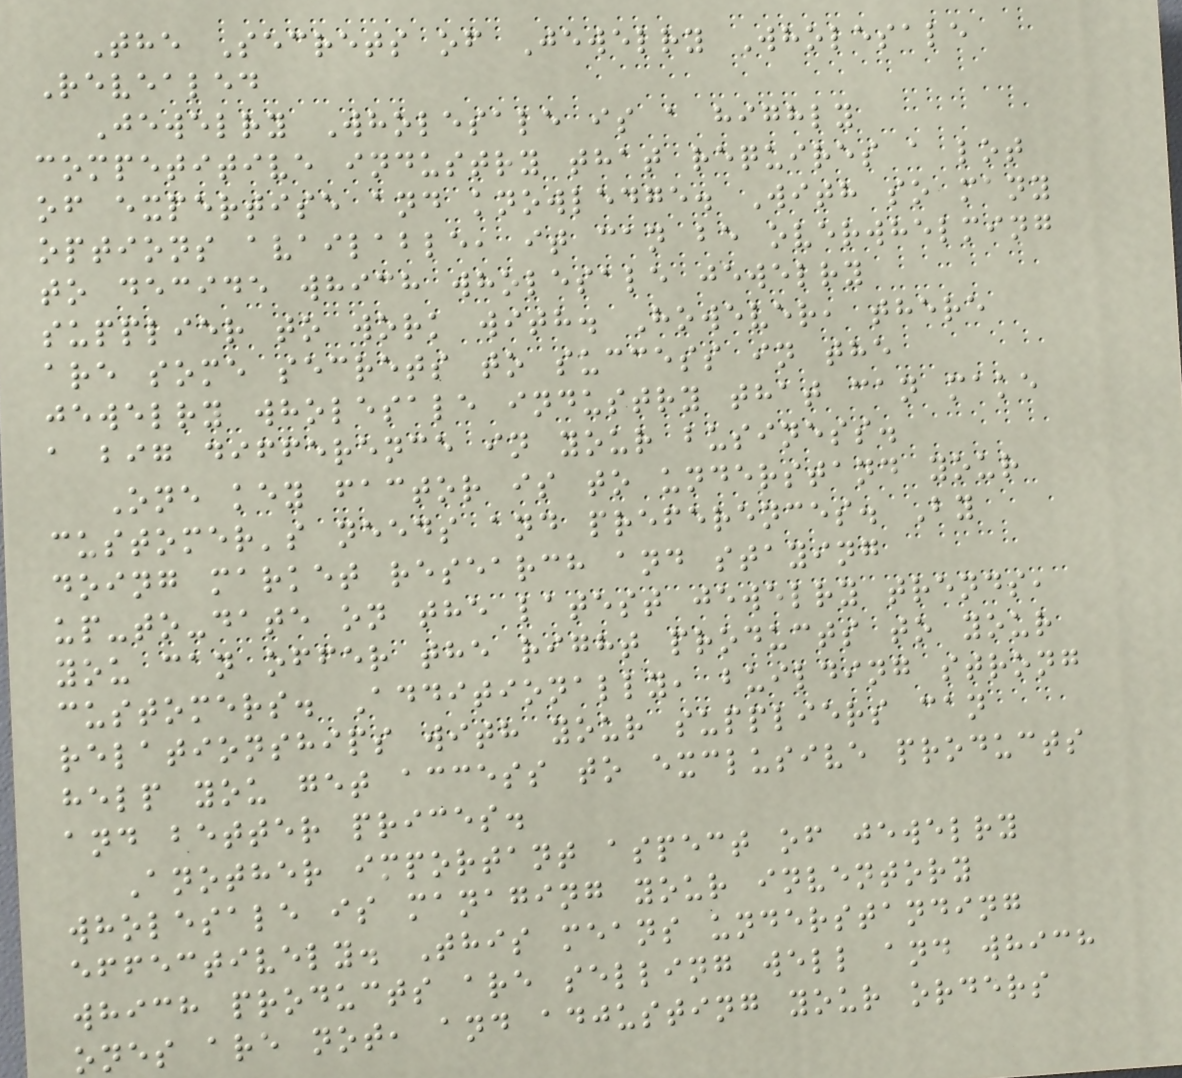The Secrets of Jewelry Wholesale
Revealed
Jewelry Wholesale is a highly
competitive industry that requires a lot
of expertise and knowledge. With so many
options available, it can be overwhelming
to decide which wholesale jewelry
supplier to work with. However, there
are some secrets to success in the
jewelry wholesale industry that can make
a big difference in your business.
One key factor is to understand your
customer's needs and preferences. By
doing market research and staying
up-to-date on the latest jewelry trends,
you can offer the right products to your
customers. Additionally, building strong
relationships with your suppliers can
help you get access to exclusive products
and better prices.
Another important aspect of jewelry
wholesale is managing your inventory
effectively. This means understanding
which products are selling well and which
ones are not, and adjusting your orders
